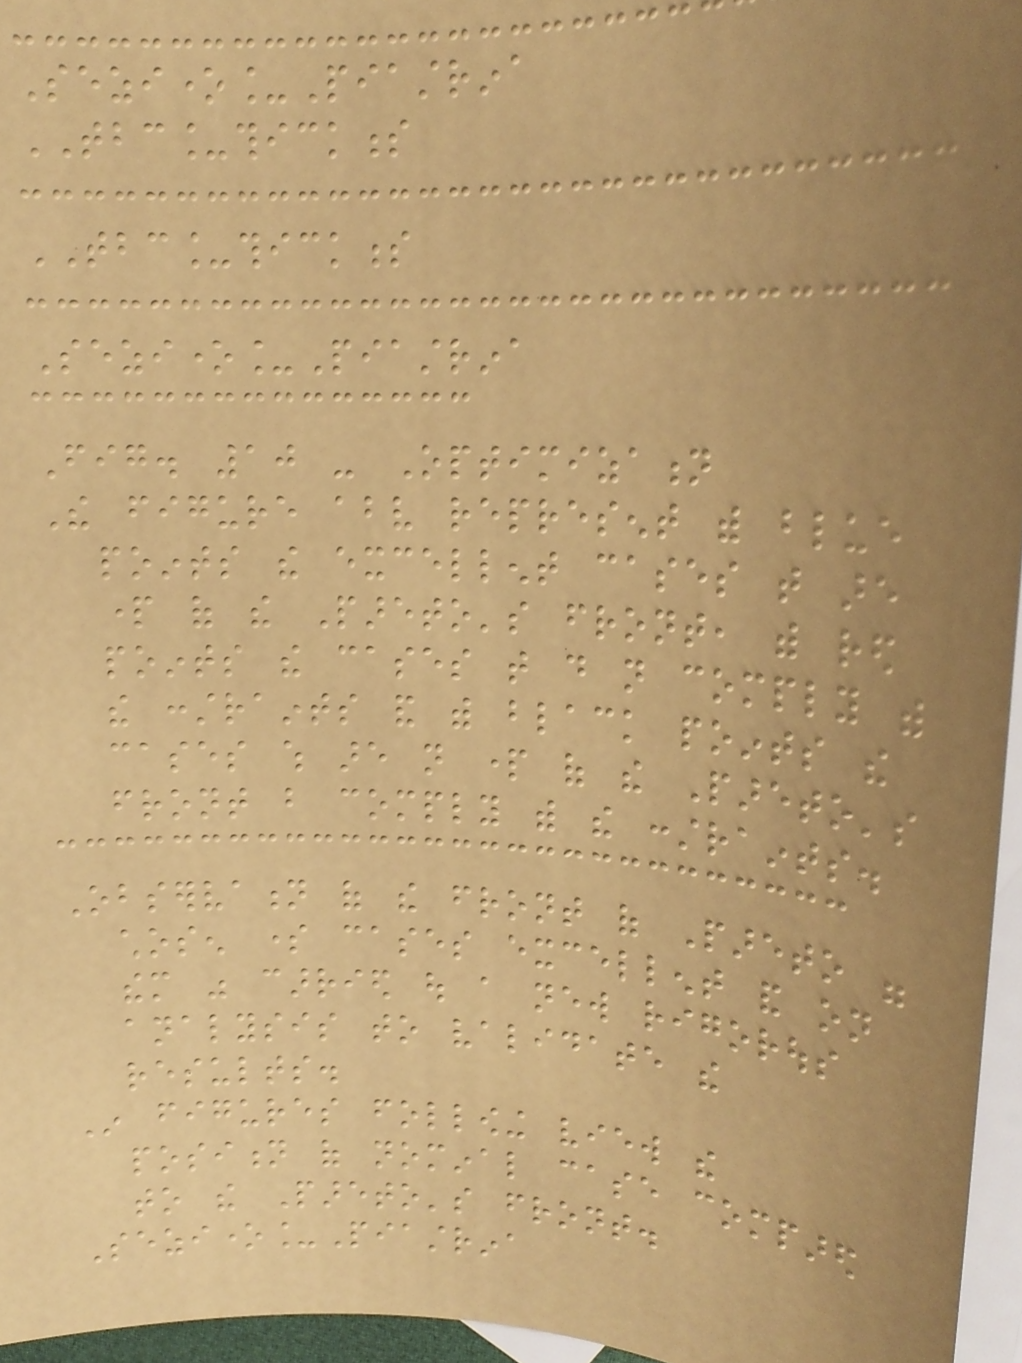Sezione_Piastrina
TBC_thickness
TBC_thickness
Sezione_Piastrina
Fig. 10 - Optimization
The figure above represent with blue
points the excellent cases that are
part of the Pareto's front, with red
points the cases that do not comply with
the constraints and with black points the
cases which are not part of the Pareto's
front but comply with the constraints.
Observation of the front of Pareto were
chosen some cases excellent and on
them was carried out a new rigorous
analysis to validate the
results.
In figures following view the
position of nominal case compared
to the Pareto's front.
Sezione_Piastrina
